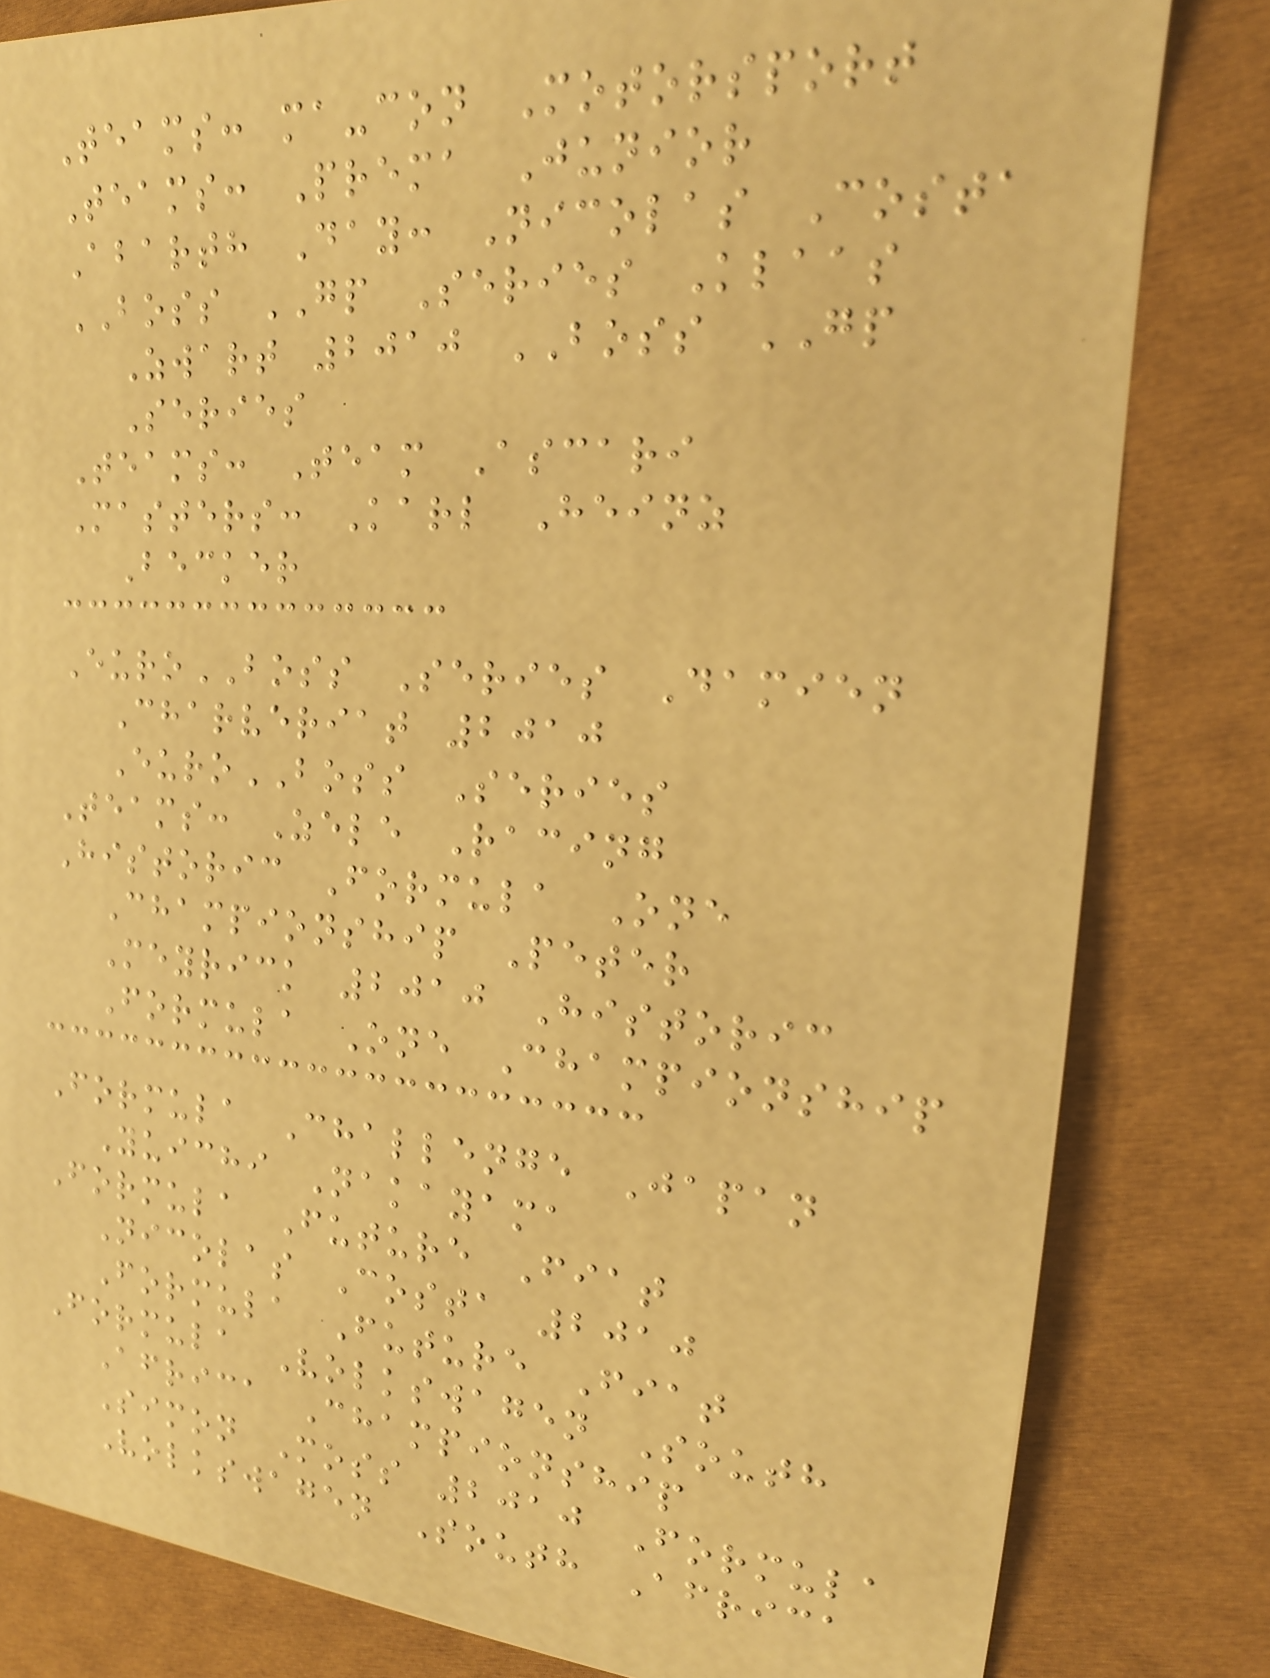Teams: ma-con Motorsport
Teams: Prema Junior
Abarth Day: Nicolas Costa
BOSS GP Series Klaas
Zwart 2010 BOSS GP
Series
Teams: Team Ascari
Masters: Karl Heinz
Becker
EuroBOSS Series Damien
Charveriat 2010
EuroBOSS Series
Teams: Zele Racing
Historic Formula One
Championship Peter
Meyrick 2010 Historic
Formula One Championship
Formula Challenge Japan
Yuichi Nakayama
Formula Future Fiat
Nicolas Costa 2010
Formula Future Fiat
Formula Volkswagen South
Africa Championship
Simon Moss 2010 Formula
Volkswagen South Africa
